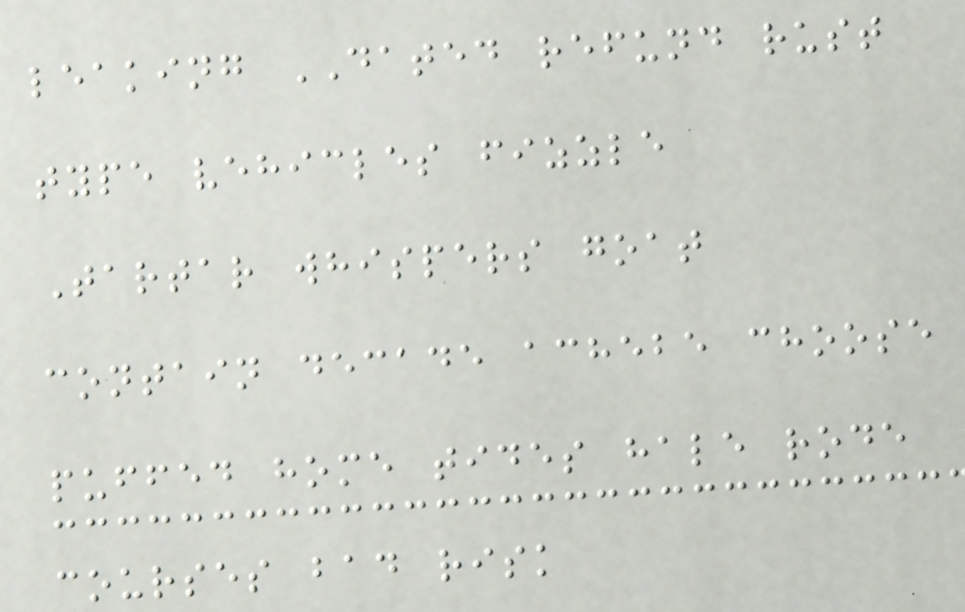leaking DATED refund rust
type vehicles fizzle
Tartar whispers goat
contain decade achebe choose
puffed home tides hale rode
courses bad risk
